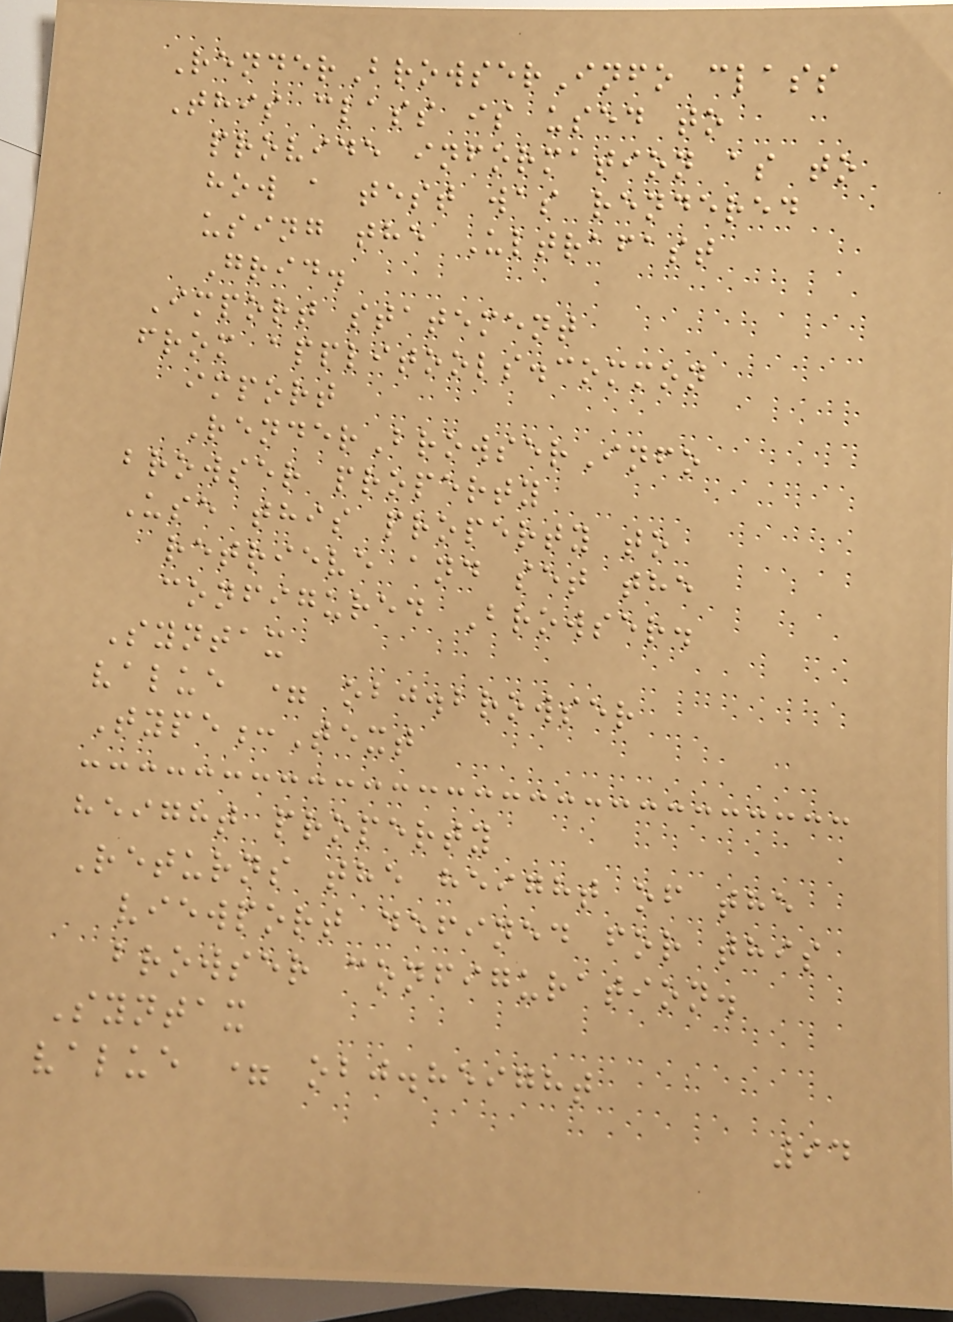RenderBrowserInfo class
This class is used to
provide information as to
how a test was rendered
using the Ultrafast
Grid.
Import statement
from applitools.common
import
RenderBrowserInfo
browser property
Use this property to
retrieve and set the
configured Browser.
Syntax
value = obj.browser
Type:Text
height property
Returns the height of the
viewport defined for this
browser configuration.
Syntax
value = obj.height
94
